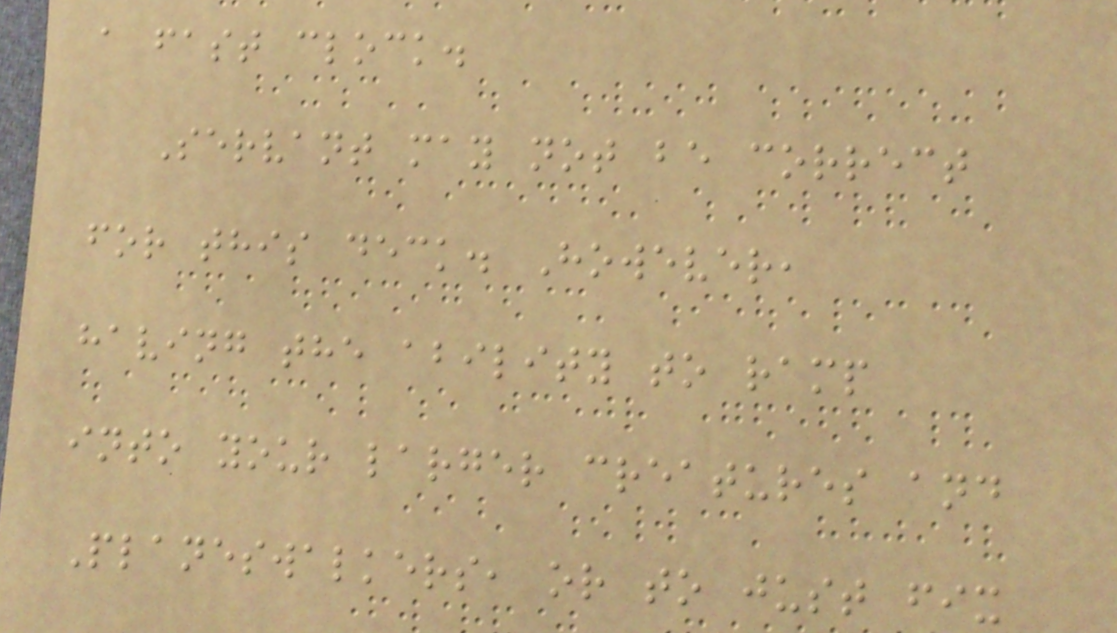a fast clock.
Servant may not be correct
for this deck. However,
having the ability to ramp
into your larger creatures and
Planeswalkers, or to just fix
